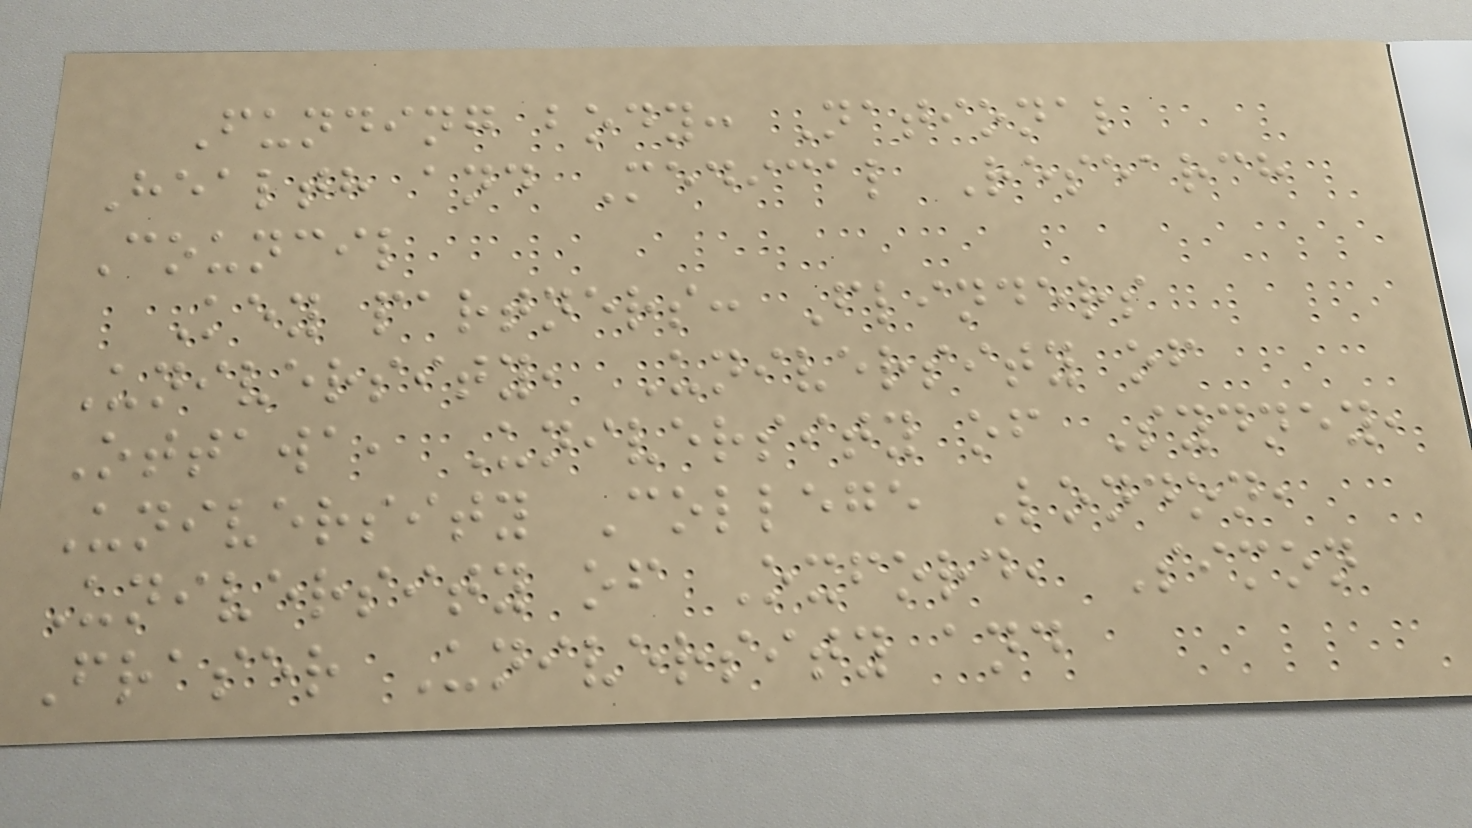Funding body: National
Health and Medical Research
Council
Key partners: Flinders
University, University of
Ottawa, University of Sydney,
University College London,
University of Oxford, Simon
Fraser University and
